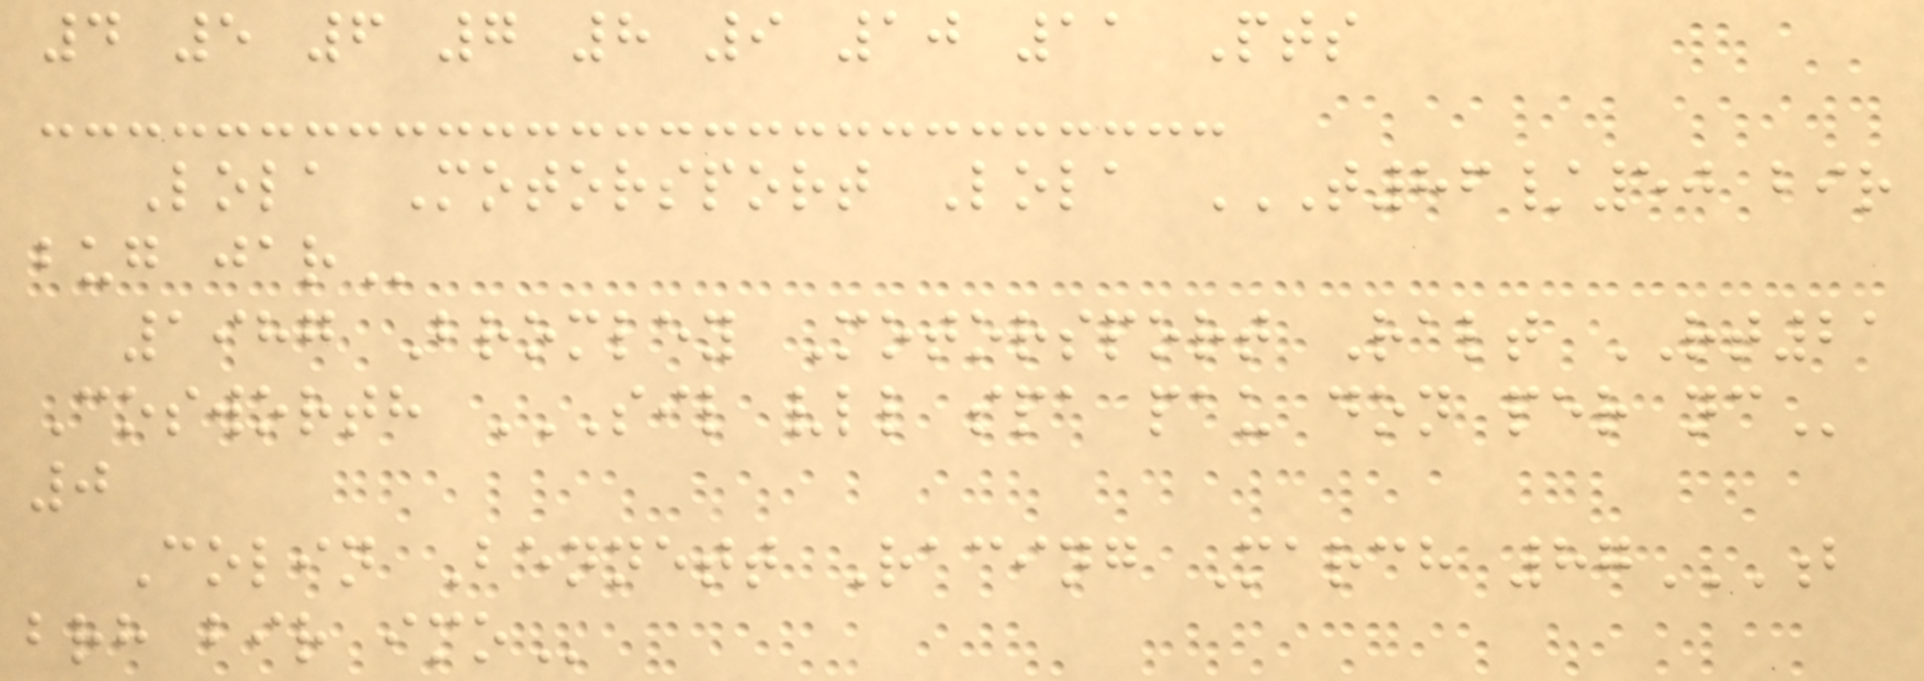4 5 6 7 8 9 10 11 Pts
Lola Motorsport Lola T86/50 BIR
BUG JAR
1987 Bromley Motorsport Ralt RT21
Cosworth SIL VLL SPA PAU DON PER NC
0
Colin Bennett Racing March 87B
BRH BIR IMO
